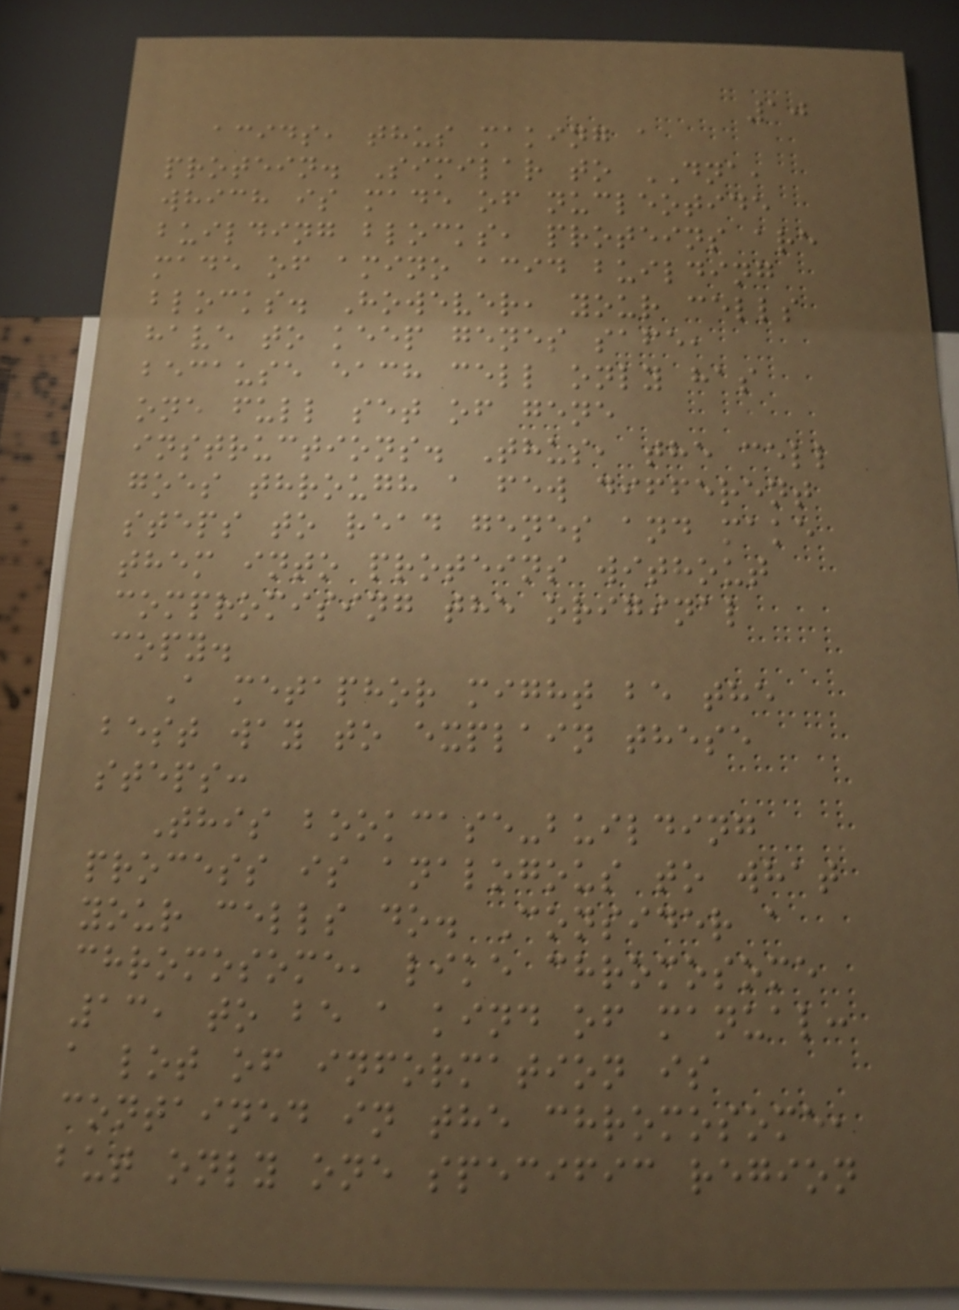10
acids, thus making a
protein. Similar to DNA,
which is made of nucleotide
building blocks, proteins are
made of amino acid building
blocks. However, your cells
have to keep genes safe,
because each cell only has
one full set of gene
instructions. Thus, the cell
goes through a few different
steps to read genes and make
them into proteins without
compromising the original
copy.
A metaphor might be the
best way to explain these
steps:
This bookcase-building
process is analogous to what
your cells do. Consider a
chromosome, like chromosome
13, to be a kind of manual:
a lot of information is
contained in the chromosome,
but only one specific region
